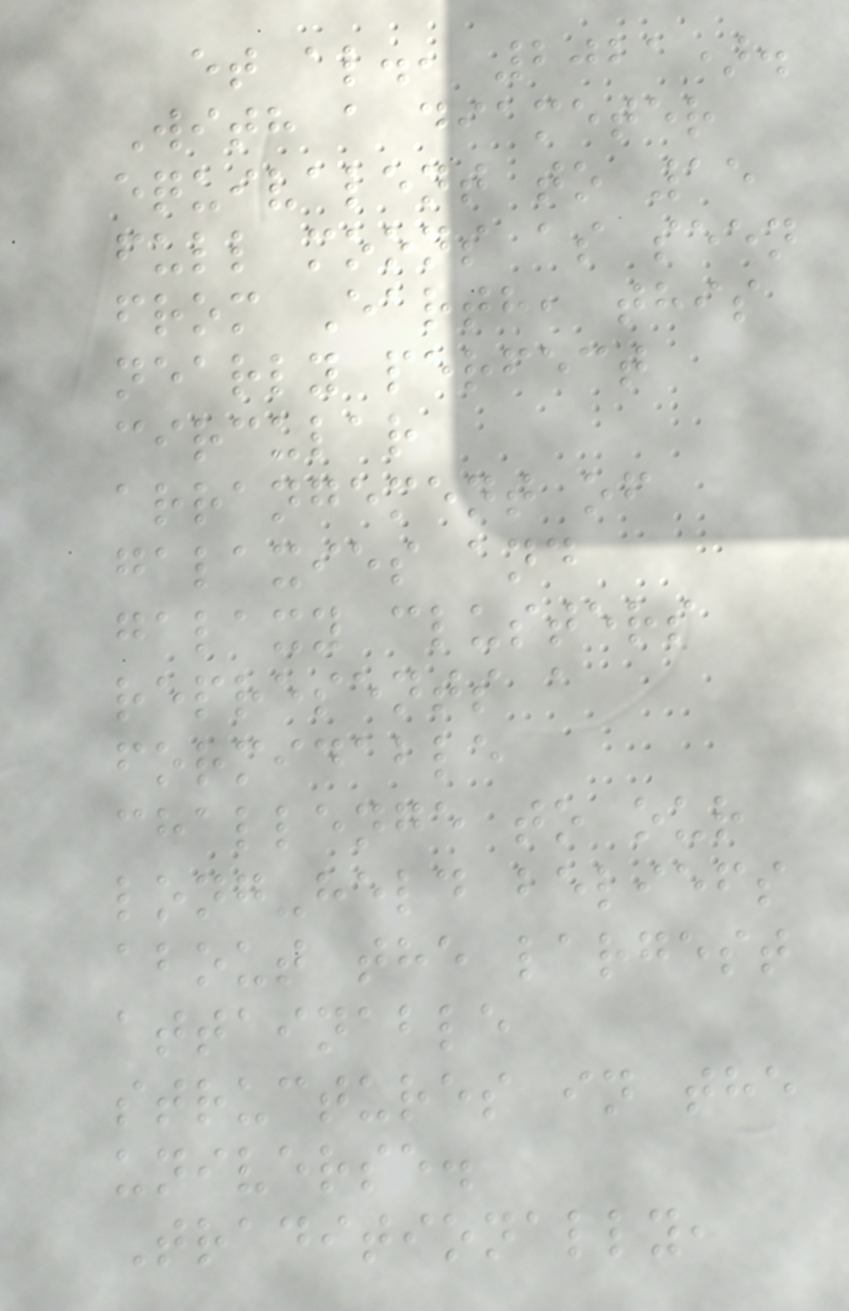et al., 2021).
With a diameter
equivalent to 15
full moons as seen
from Earth, this
nearly perfect
circular
arrangement of
galaxies and
galaxy clusters
represents a
formidable
challenge to our
long-held beliefs
about the largest
attainable
structures in the
universe.
Traditionally,
